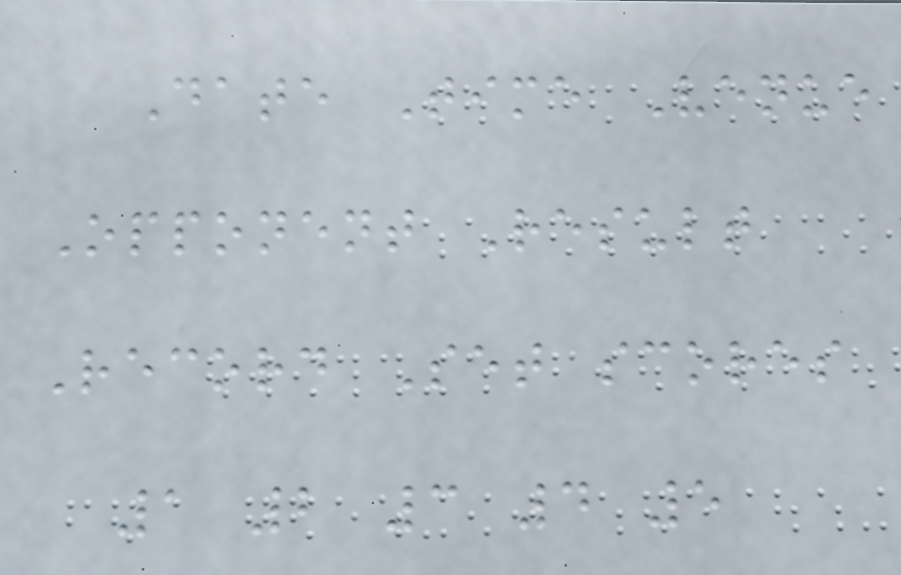Date Time Venue
Opponent Result
Record Set scores
1 2 3 4 5
